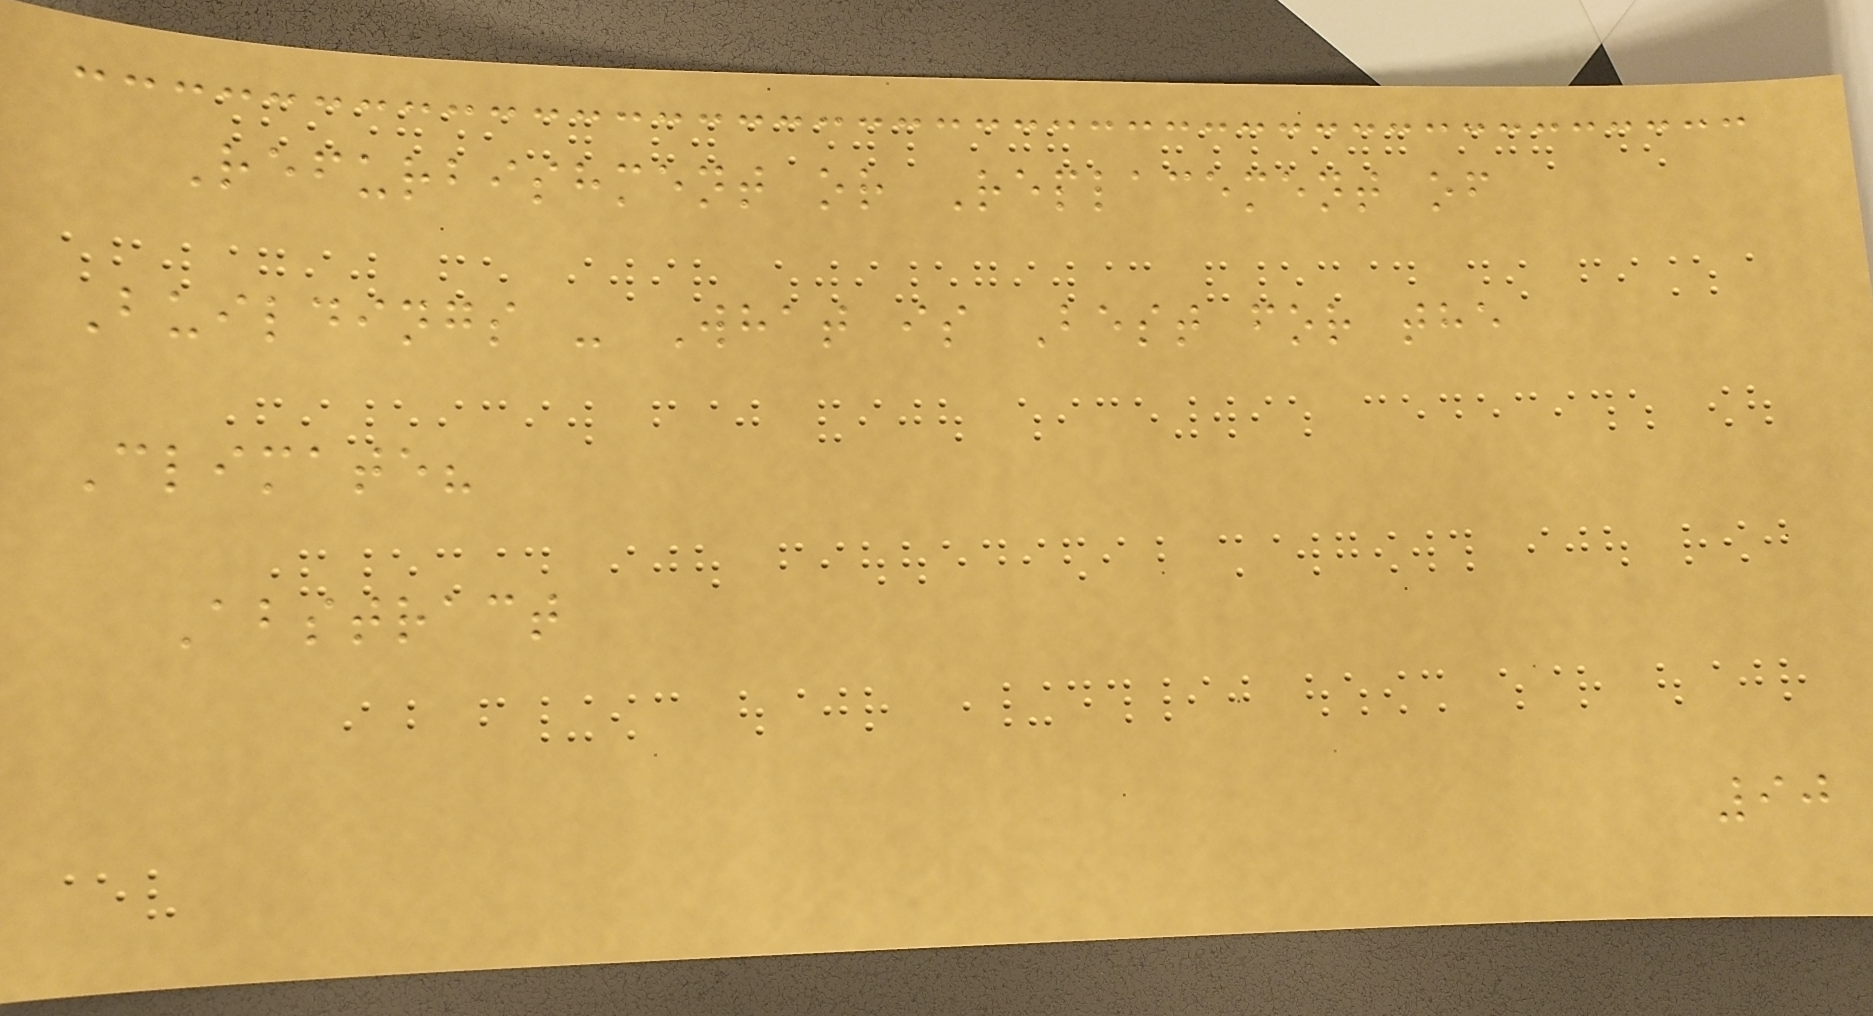Refurbishment or Replacement of
Buildings - What is Best for the
Climate?
Abstract
90
